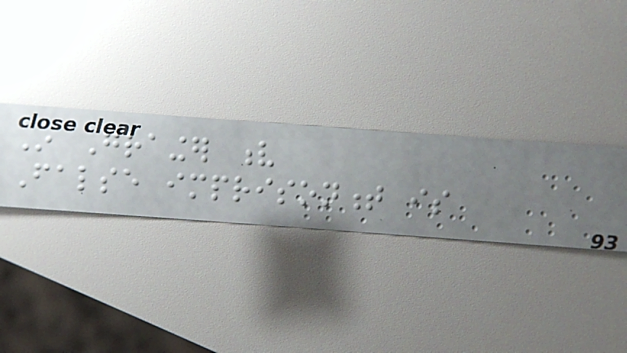In Grainger v
False imprisonment is
